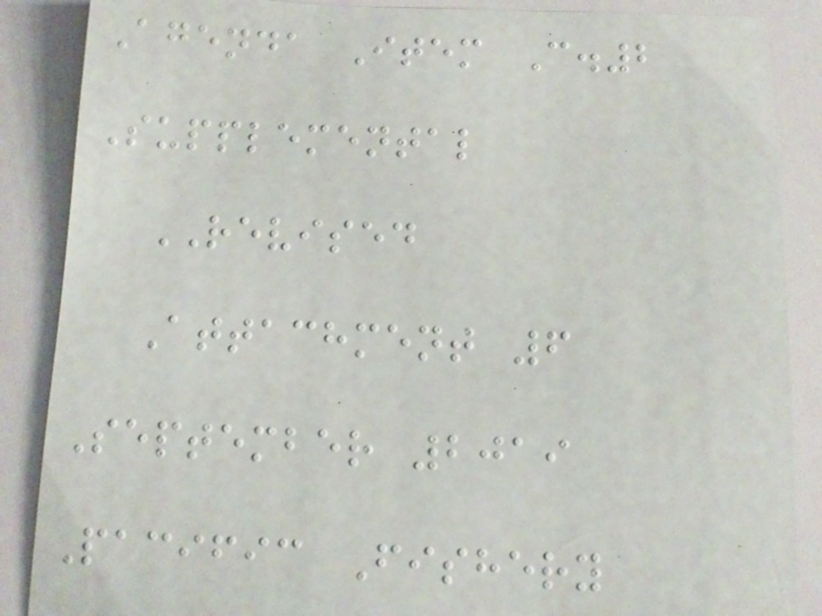Agenda Item C.2
Supplemental
REVISED
Attachment 6
September 2019
Pacific Fishery
